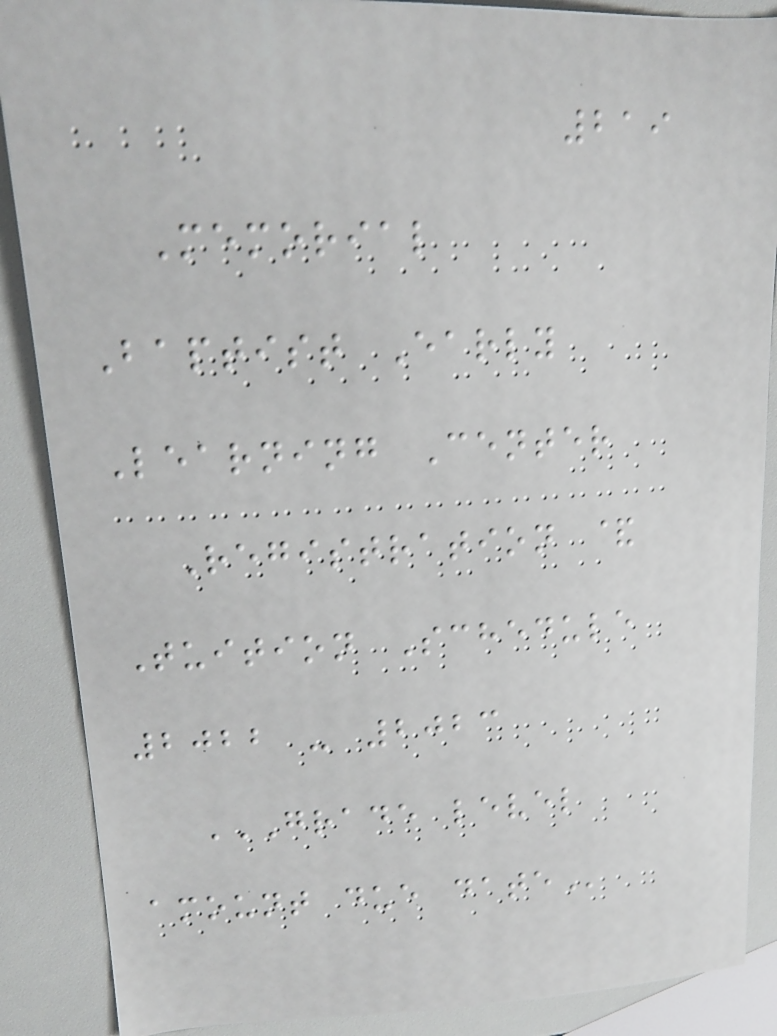219
Memorial
Baptist Early
Learning Center
Registration &
Tuition Schedule
2022 - 2023
GRADE LEVEL
AMOUNT DUE DATE
